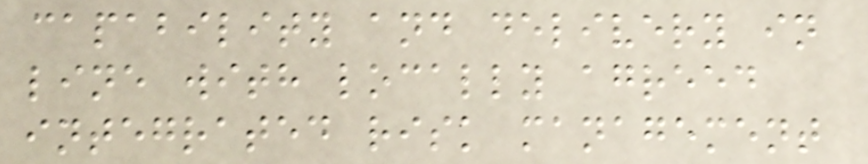capability and delivery in
line with locally agreed
integrated risk management
